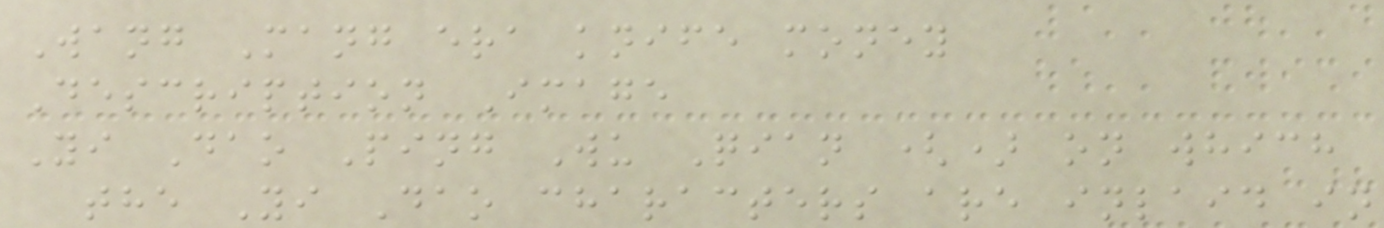Wang Mang era knife money
Description Image
Yi Dao Ping Wu Qian () on which
the Yi Dao characters are inlaid in
